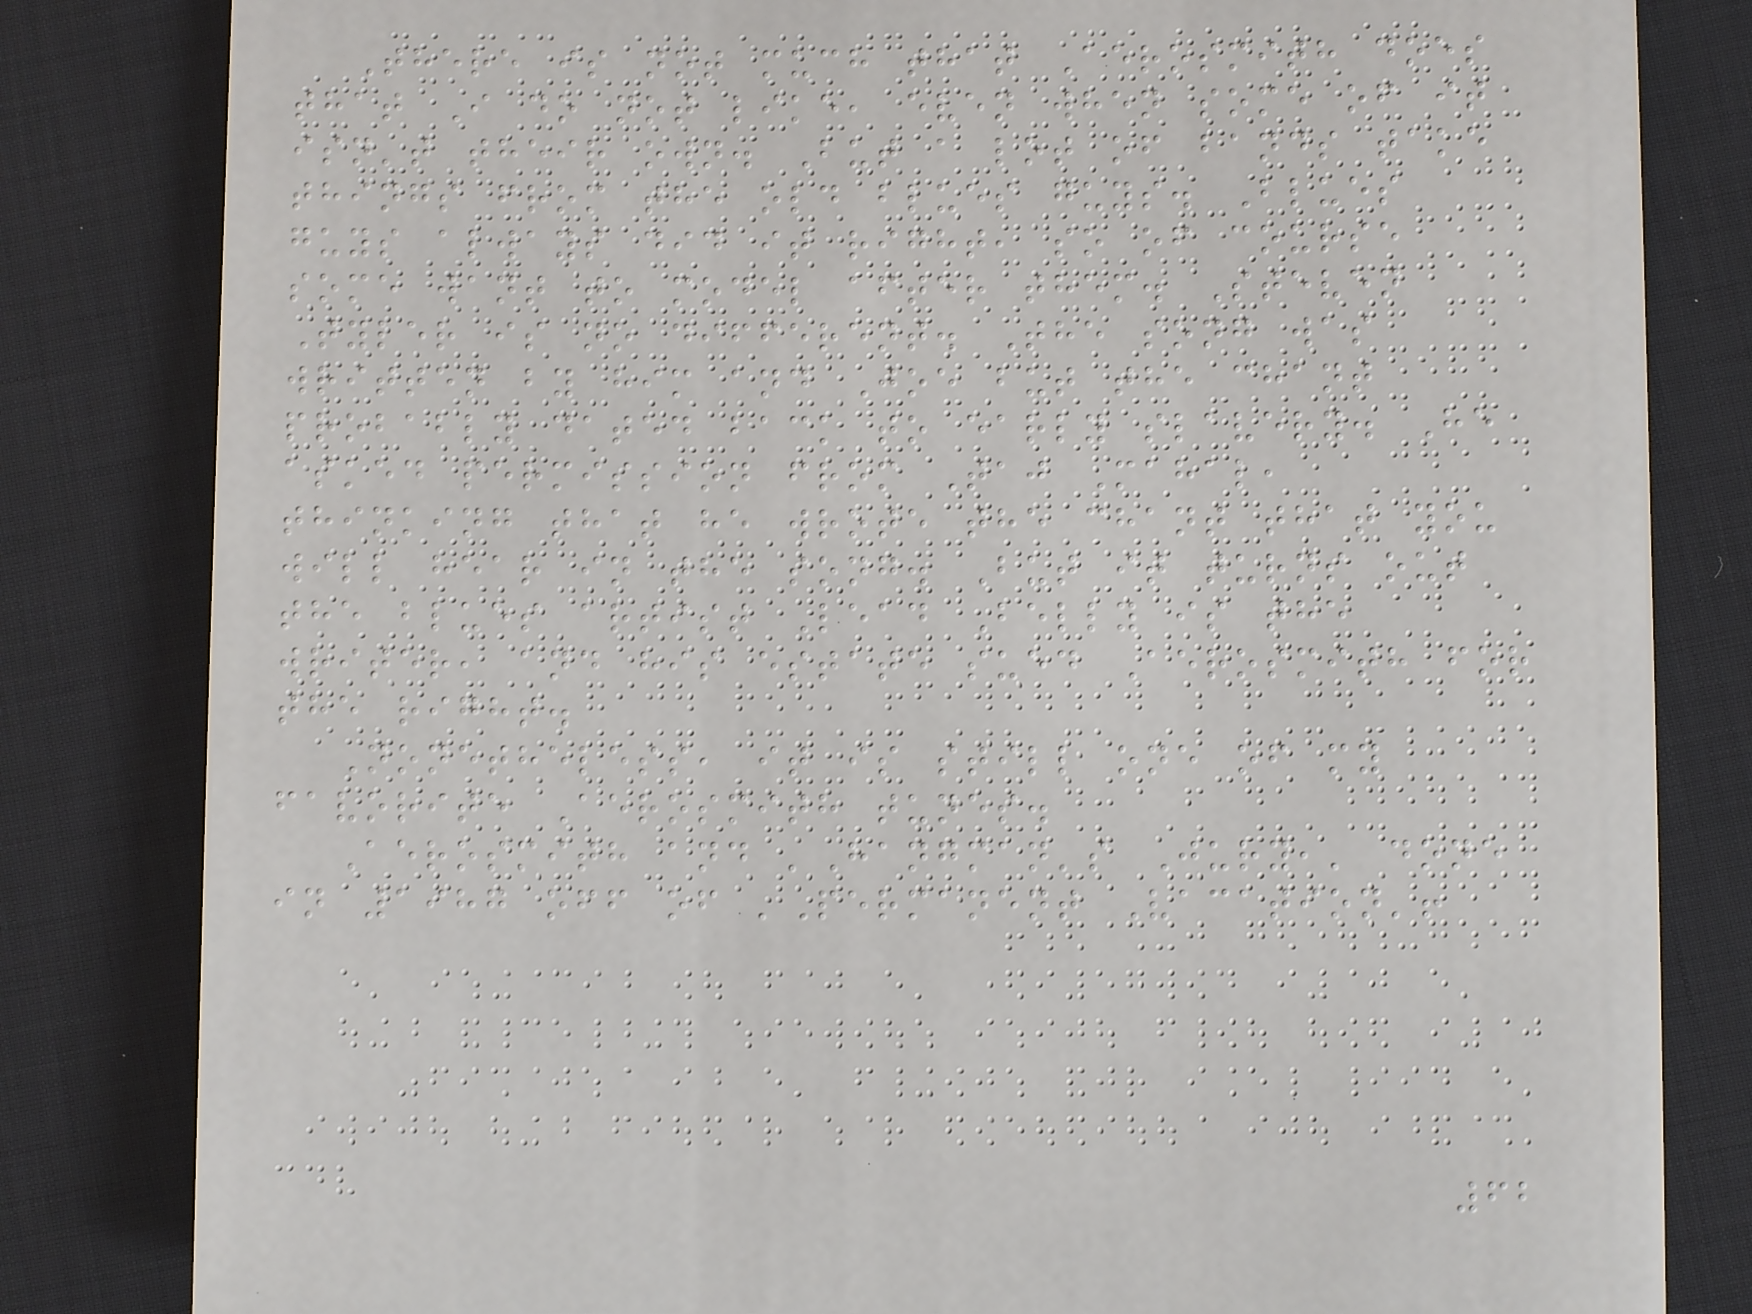There is not much that Aerosmith does
that I do not like, even when some of it
isn't their own. But a lot of bands take
things from the old blues guys. Blues
guys always did it right, so of course
some want to model after them. Steven
Tyler is no different. The song was
written by him and Joe but the chant
probably dated back to early slavery. He
asked permission from Taj Mahal,
thinking that he wrote the chant that you
will hear in the song. But it turns out
the blues artist Lead Belly is the
writer, and his estate sued Aerosmith for
the right.
Nonetheless, it is still one of my
favorite Aerosmith tunes.
Aerosmith and 'Hangman's Jury,' done
in 1987 off of 'Permanent Vacation'!
62
